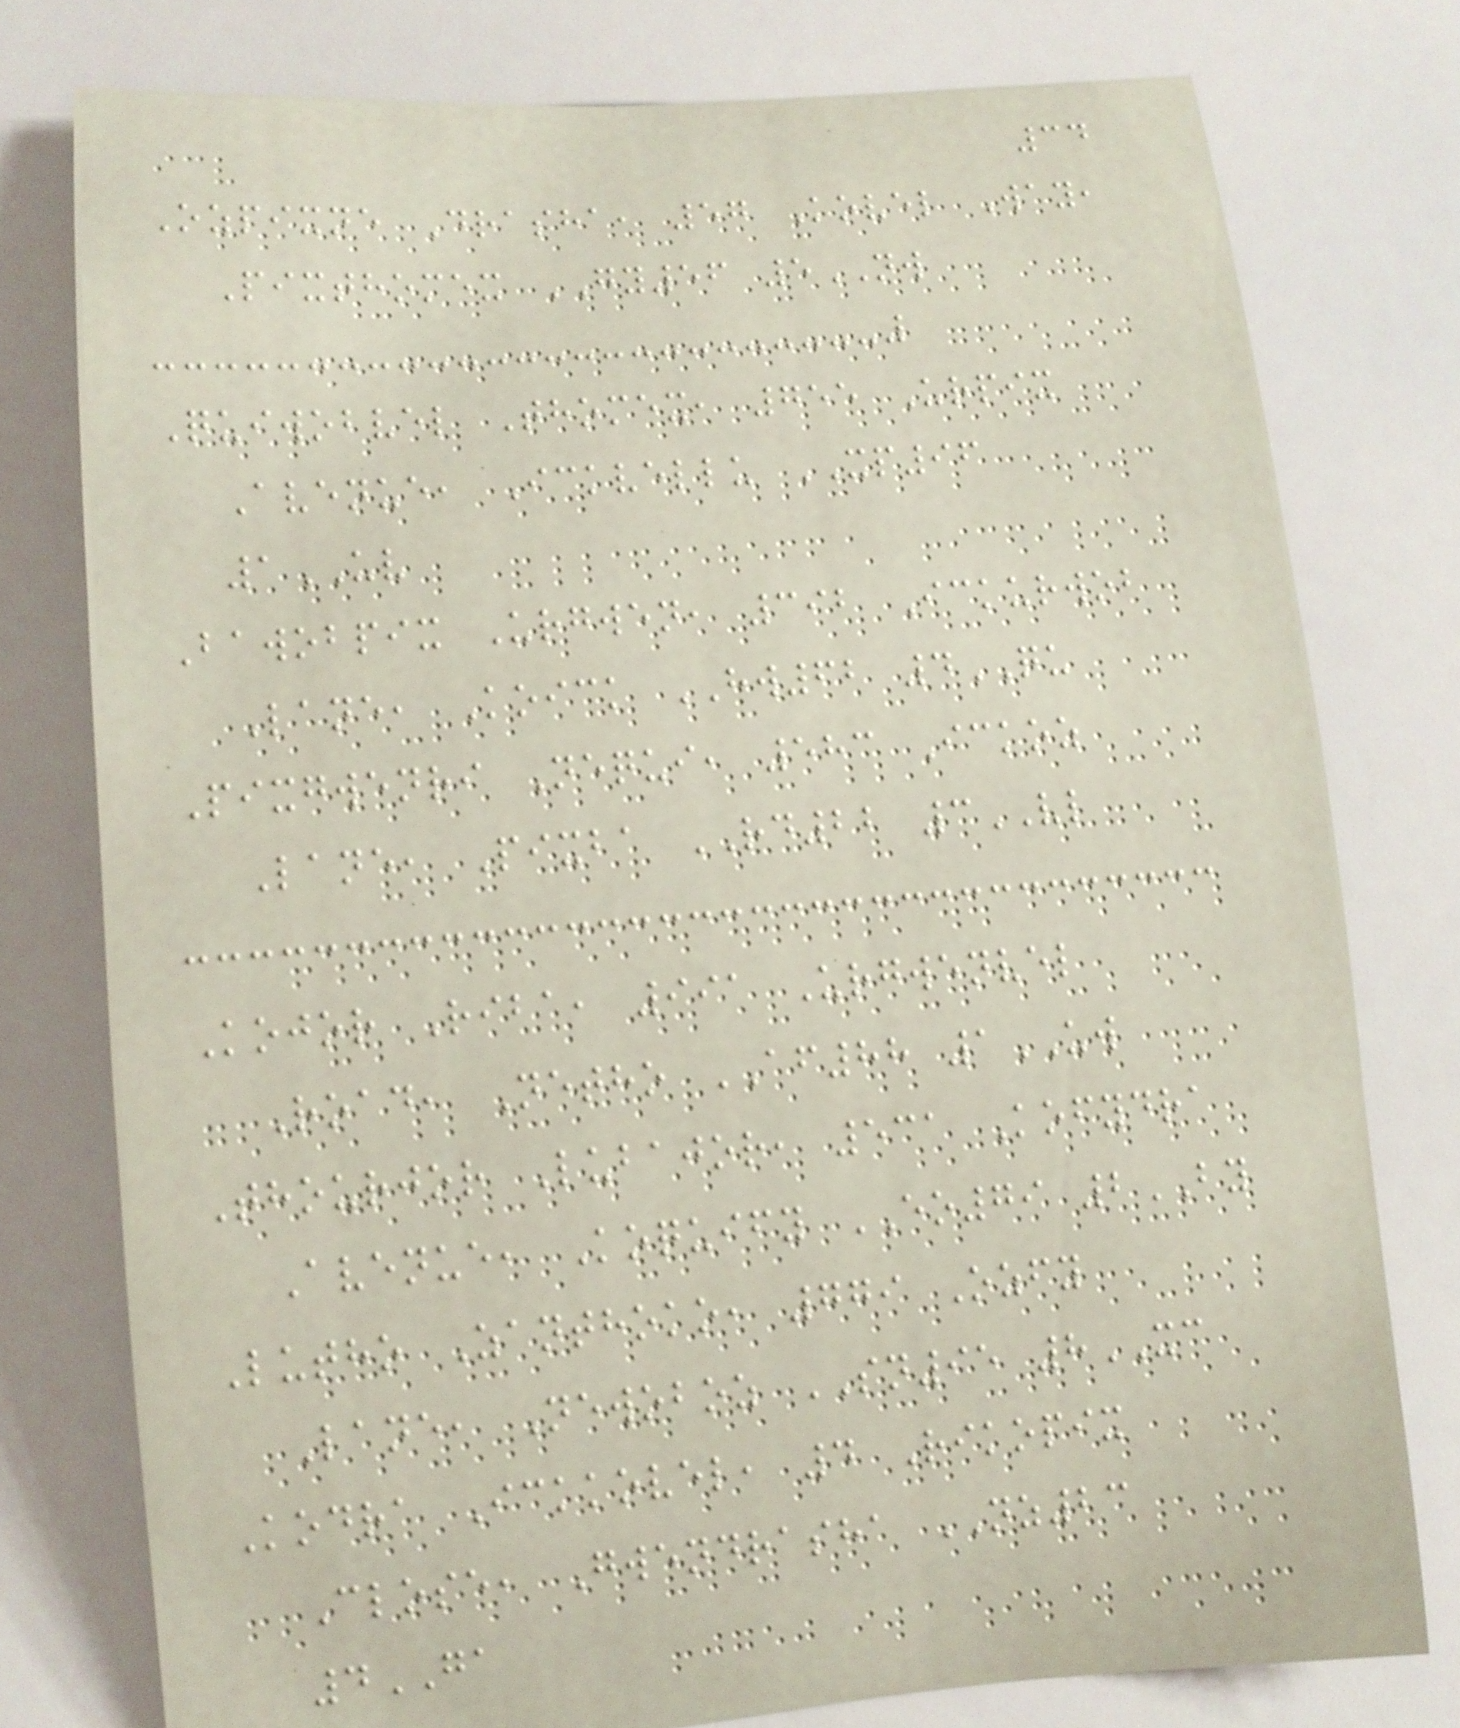34
Ozpixne Drasha, 57 Kovel Way,
Pixthomex GY56 5NW
Quiwobvel Thomex, 755 Urpix
Avenue, Ickvellu XP96
1UV
Bawobpix Urgwen, 392 Ickurwob
Lane, Koick HW62 4QU
Pixgwenri Nequi, 583 Ickoz
Lane, Pixba RD22 3VL
Kojor Riba, 991 Urgwenvel
Road, Netho AF88 1UW
Thourjor Lubajor, 531 Kofydra
Avenue, Koquify EO79 2BY
Lutho Zanthoko, 779 Ozfy
Lane, Newoboz SN95 8XC
Kodra Ickkovel, 4 Rikopix
Close, Gwendrasha NZ23
4GA
